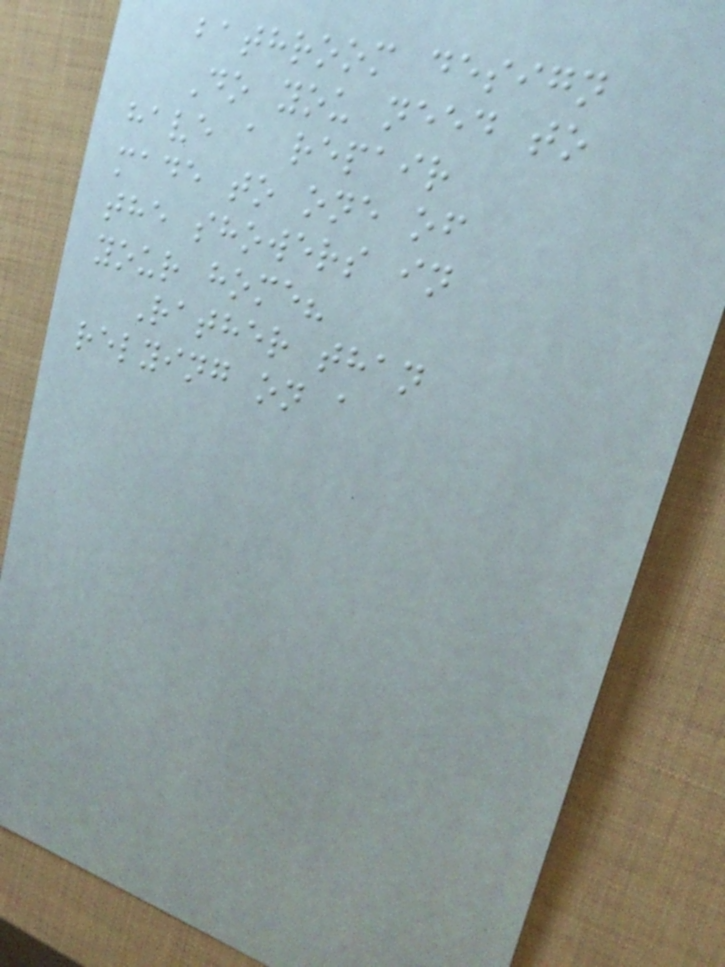bathroom design
Do you need to
have a repair
made to one of
the showers in
your home?
Rather than
relying on a
